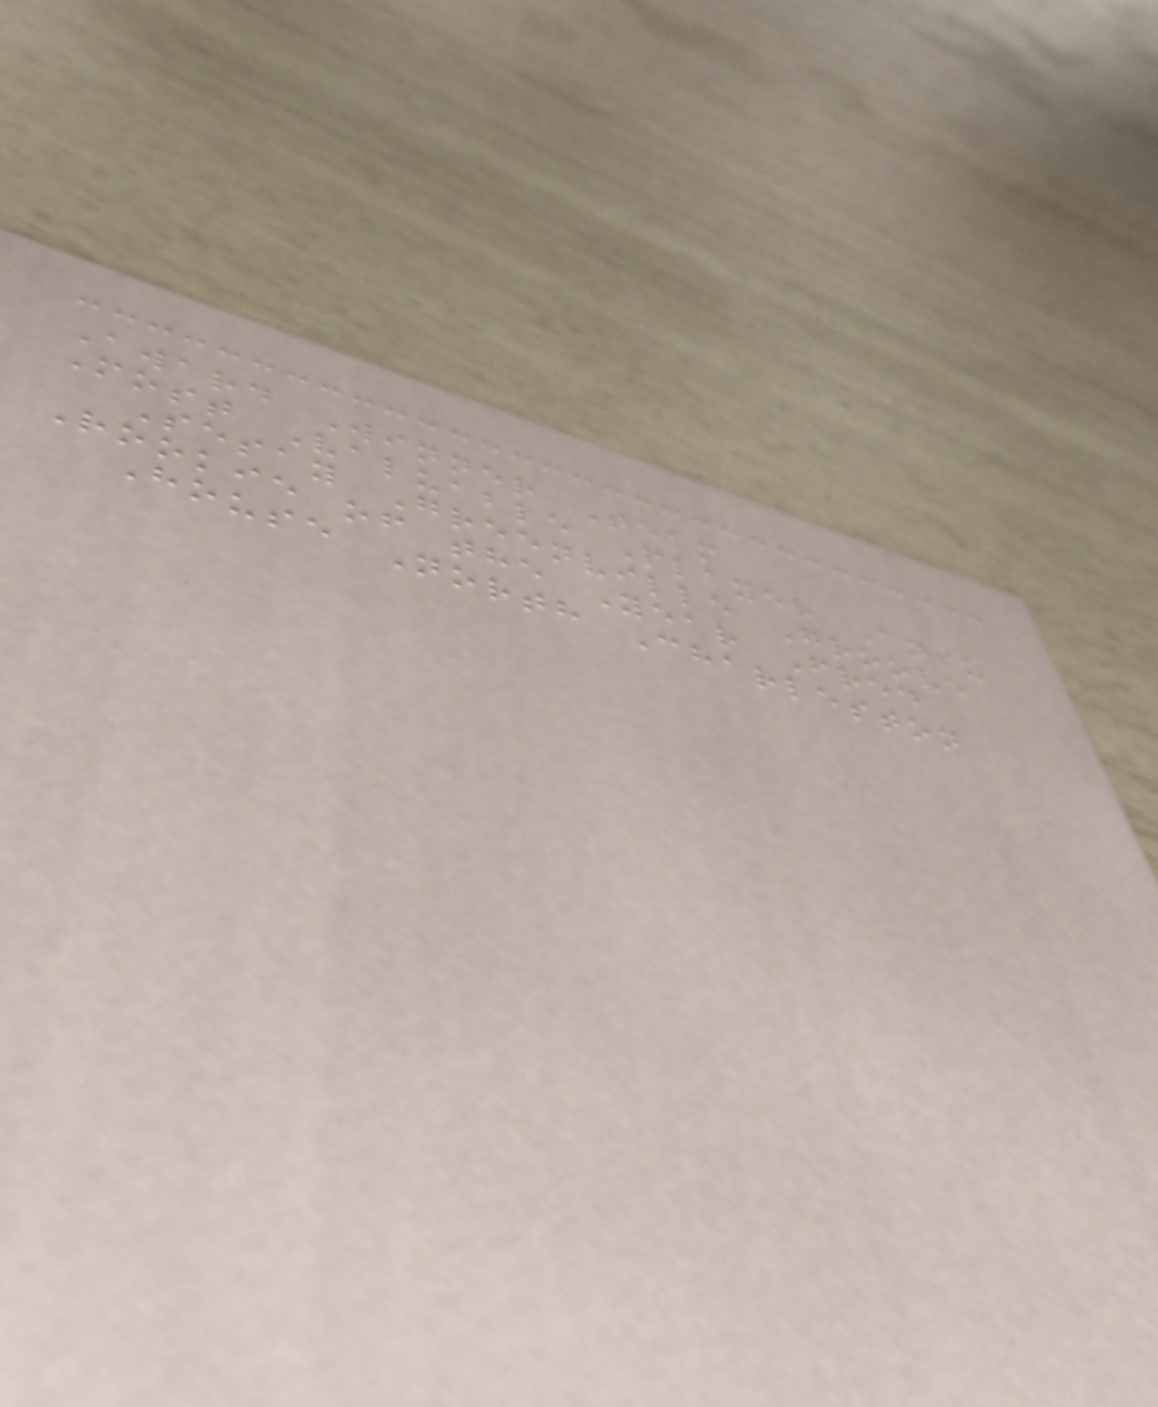Award Winner Team
Most Valuable Player Ansu
Sesay Greenville Groove
Rookie of the Year Fred
House North Charleston
